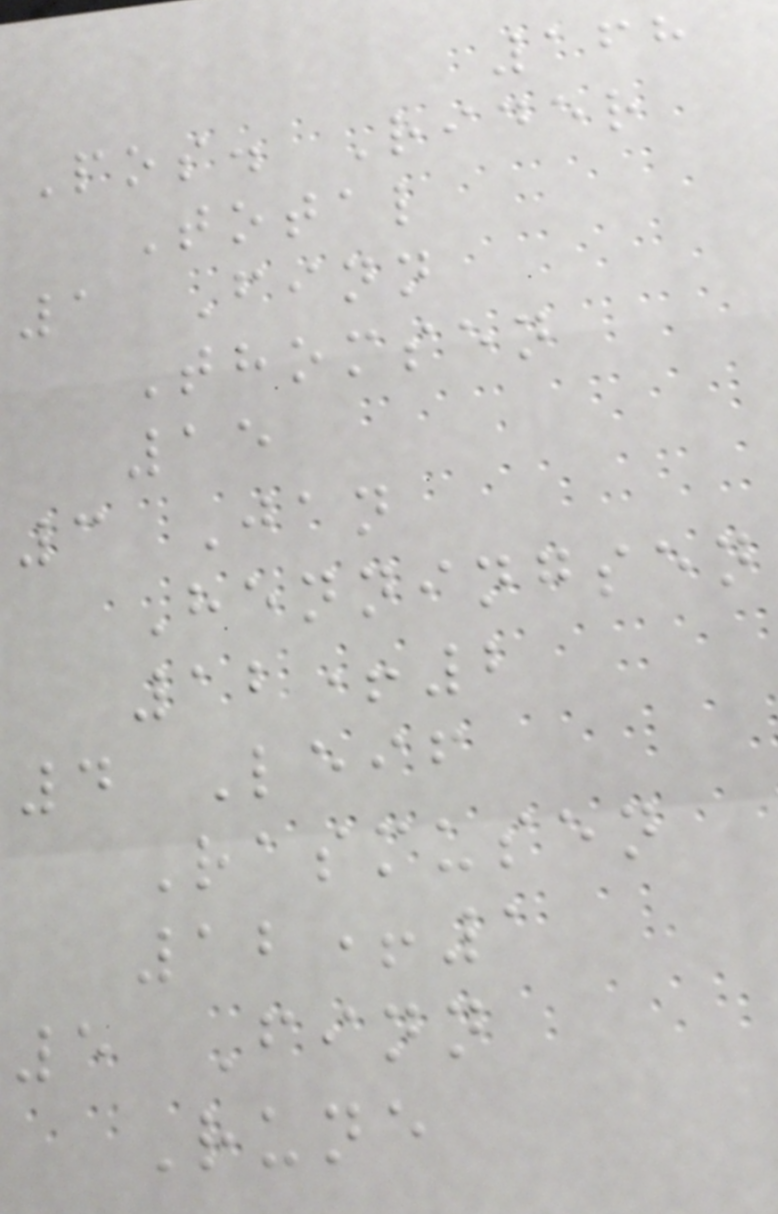168
Pos. Rider
Total
1 Finn
Thomsen
15
3 Jan
Henningsen
12+2
4 Leif
Rasmusen
12+1
5 Finn
Rune
